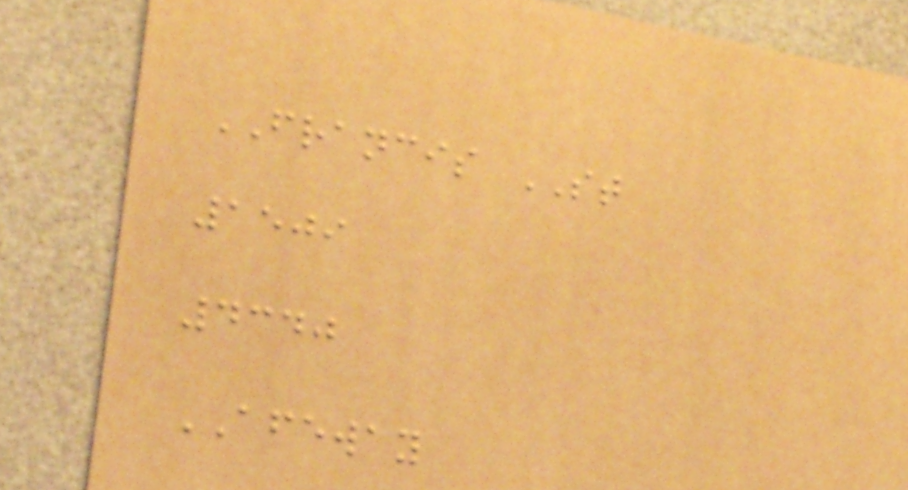FRANCIS ST
1509
4340
AFEWAY
